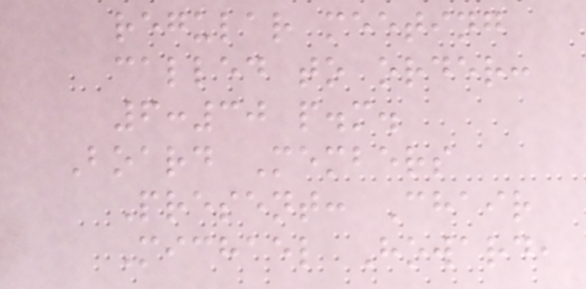regular meeting
called to order:
6:30 p.m.
Board Members
Present: Chair
Michael Howard,
